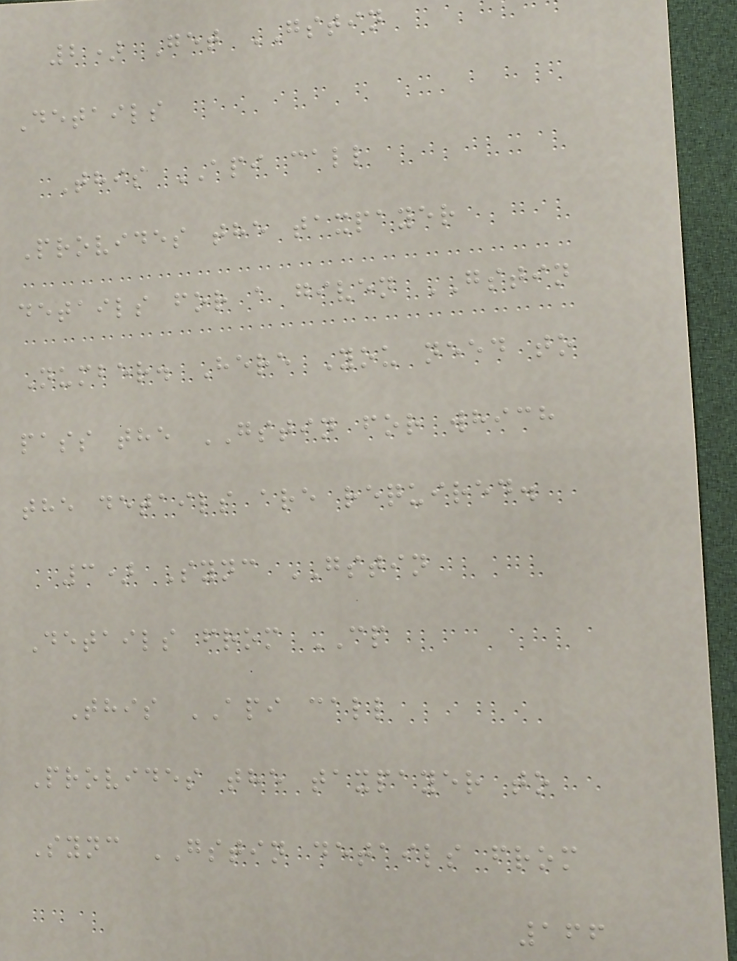2) Get GSTIN
Details
This API call
Provides the taxpayer
details for a given GSTIN
Number. Here You need to
pass the GSTIN for which
the details are required.
3) Sync GSTIN
Details from CP
This API call
Provides the taxpayer to
Sync GSTIN details from
166
